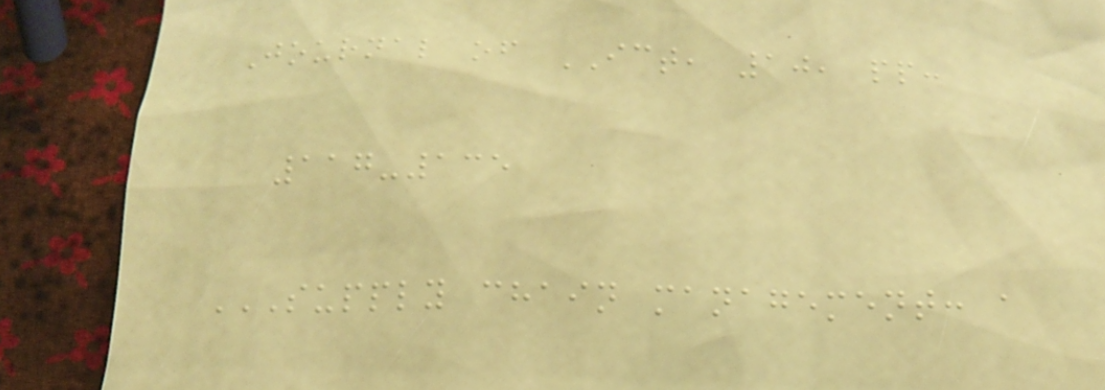Journal of ICT, 10, pp:
117-135
SUPPLY CHAIN MANAGEMENT: A
